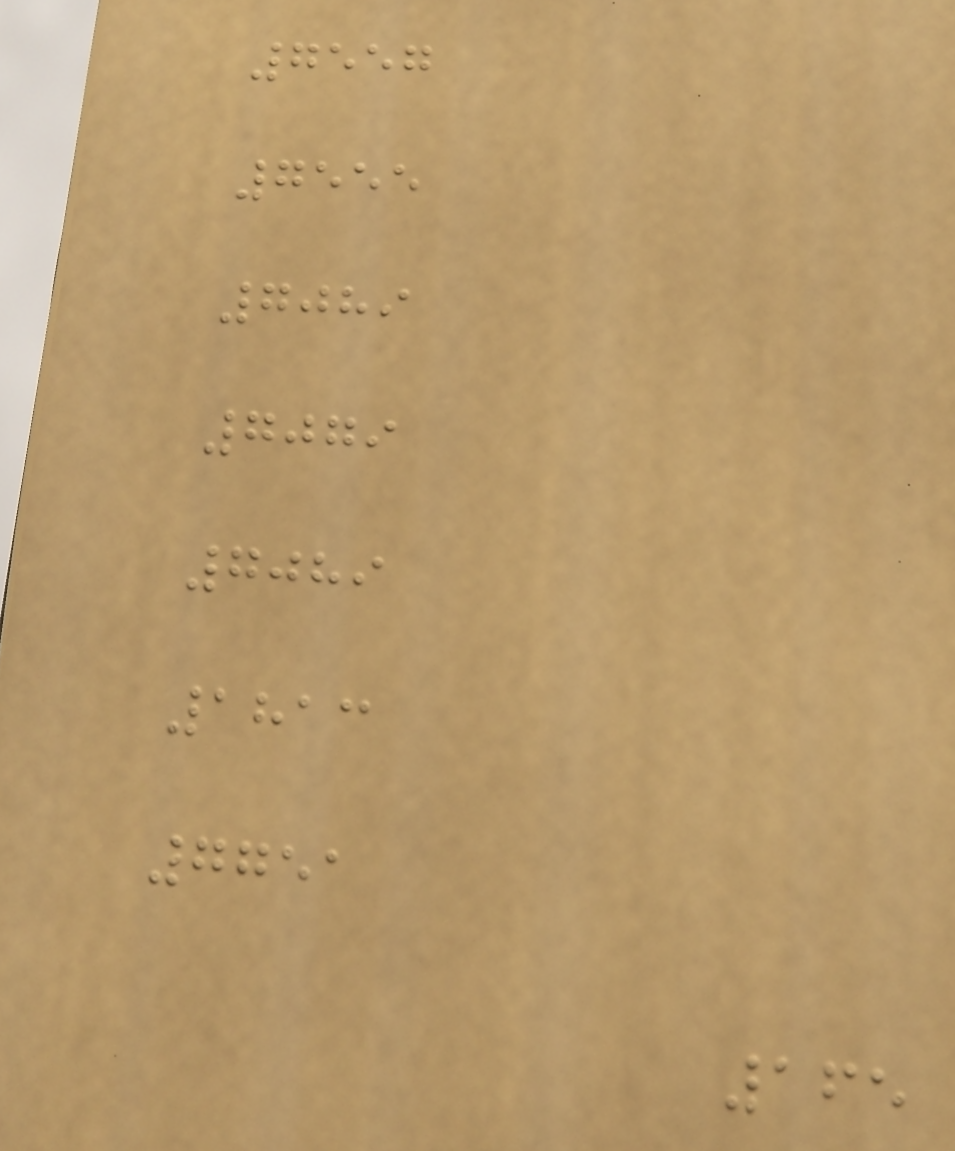7557
7555
7089
7079
7089
1813
7751
165
